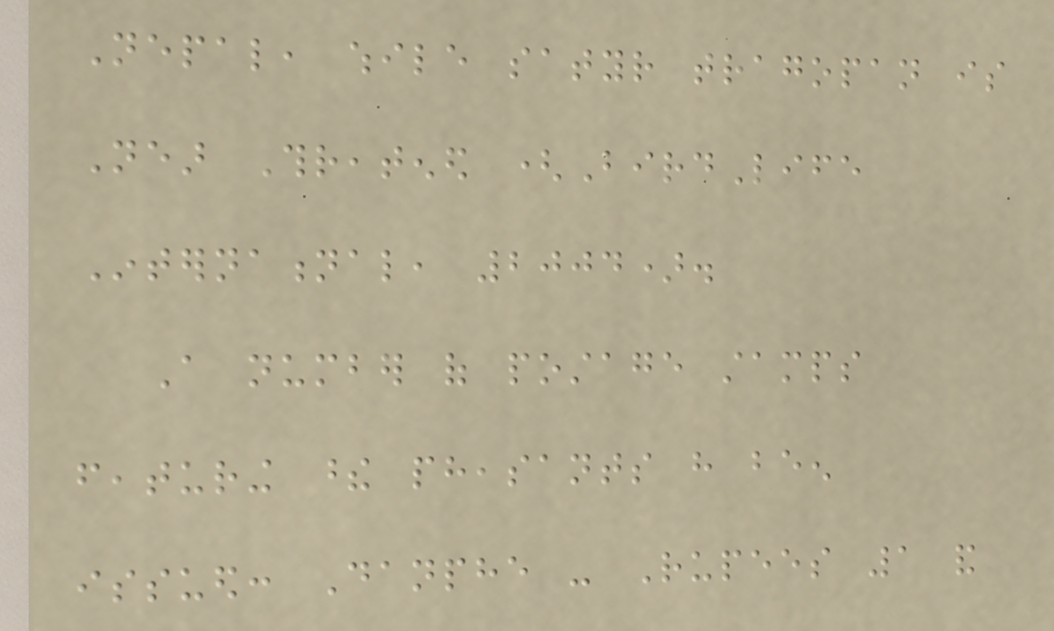Nepal, while satyr tragopan is
Near Threatened (BirdLife
International, 2004).
A number of postage stamps
featuring these pheasants have been
issued: Danphe - Rupees 1 and
